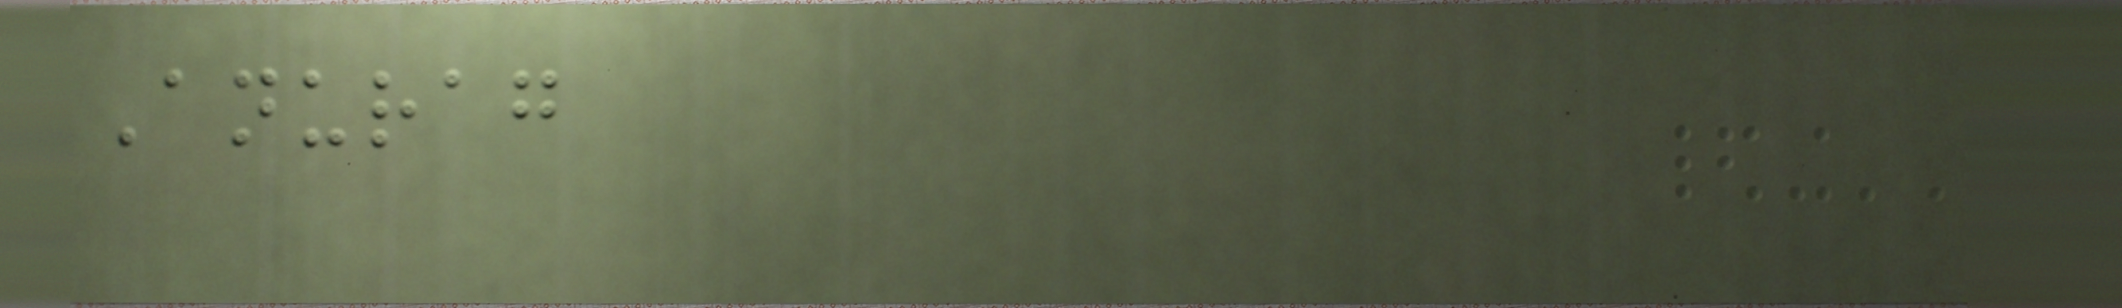Anurag
